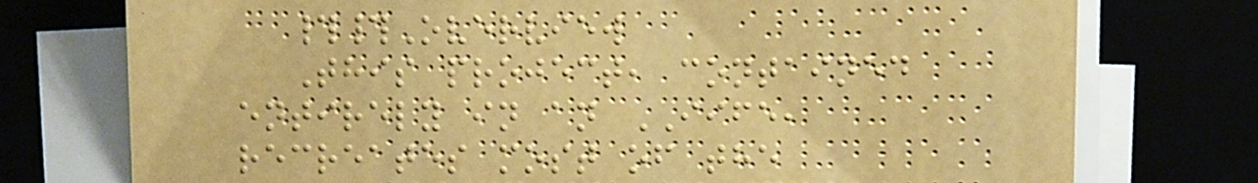##Overview
This project, contained
entirely in an IIFE,
recreates most of the
